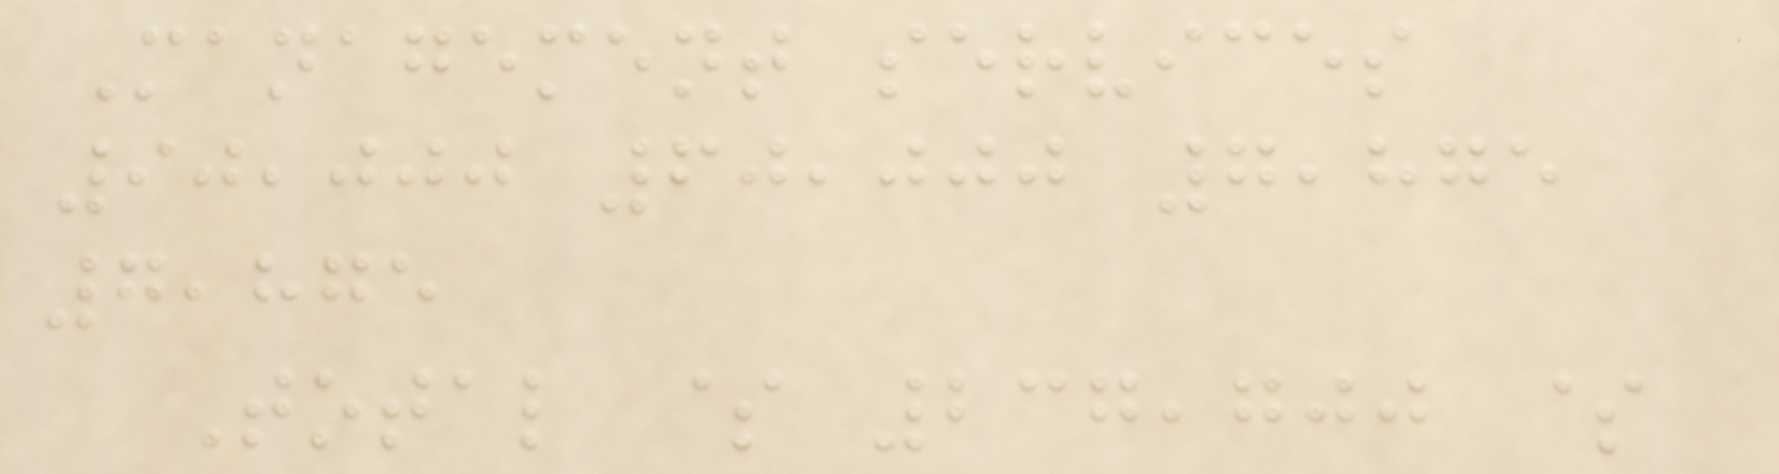Management services
90,000 60,000 7,875
7,875
Total $ 237,700 $
